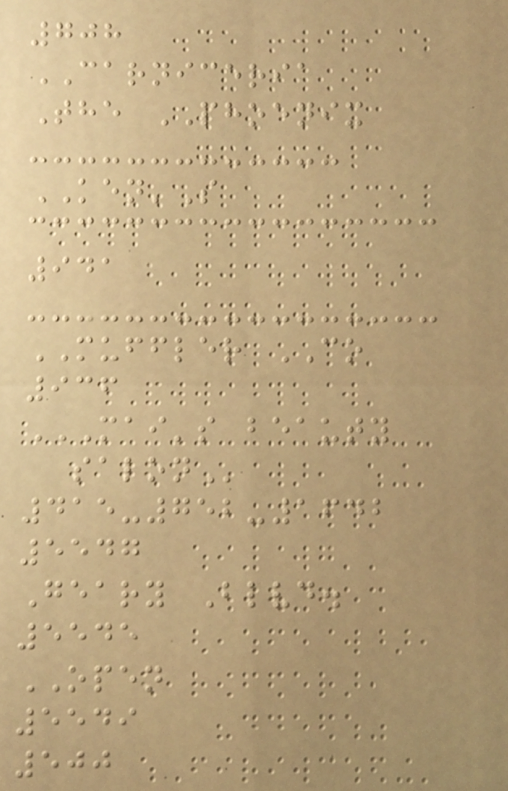708
CARNICERIA
The PHOENIX
KEN'S
941
MUFFLER CO
936
MAI'S BEAUTY
SALON
415-752-1642
5547
Geary Blvd.
5545
OPEN
5549
500
